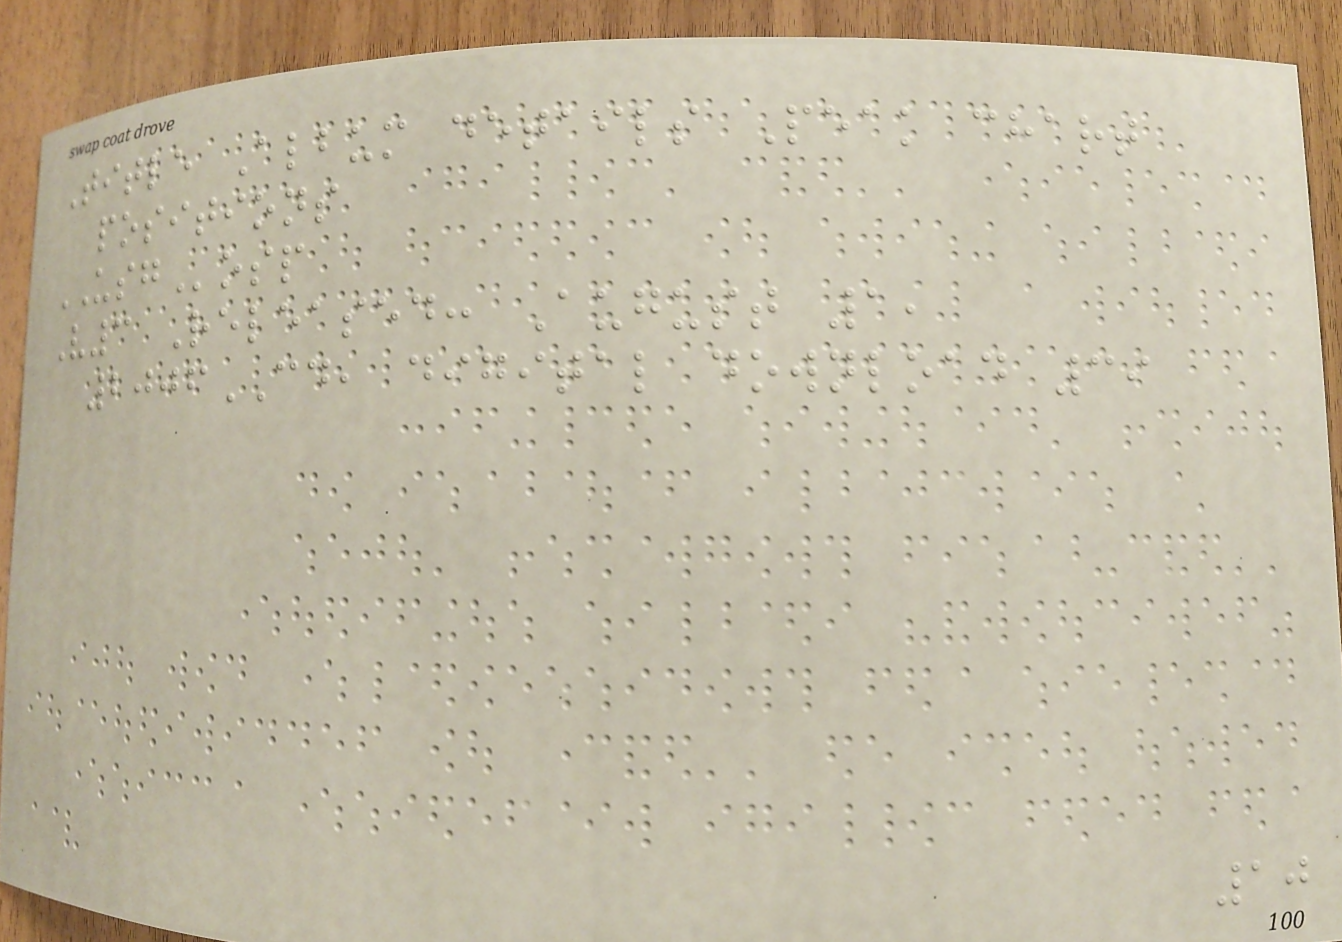Title Album details Peak chart
positions
USGosp
V3 Released: August 1,
2006CD, digital download 39
10
